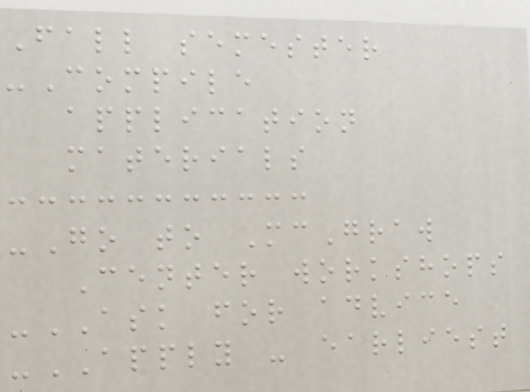Fall semester
-Compile
application
materials
-Go to McGraw
Center workshops
-ASK for advice
-APPLY - earliest
